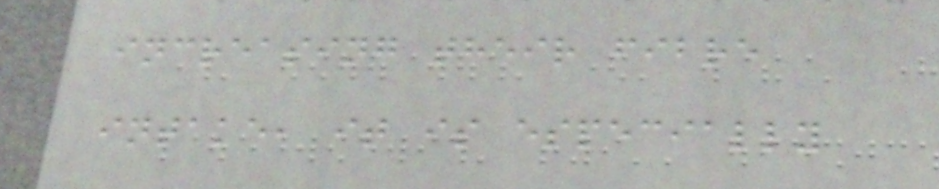increasing their fibre
intake, it is especially
